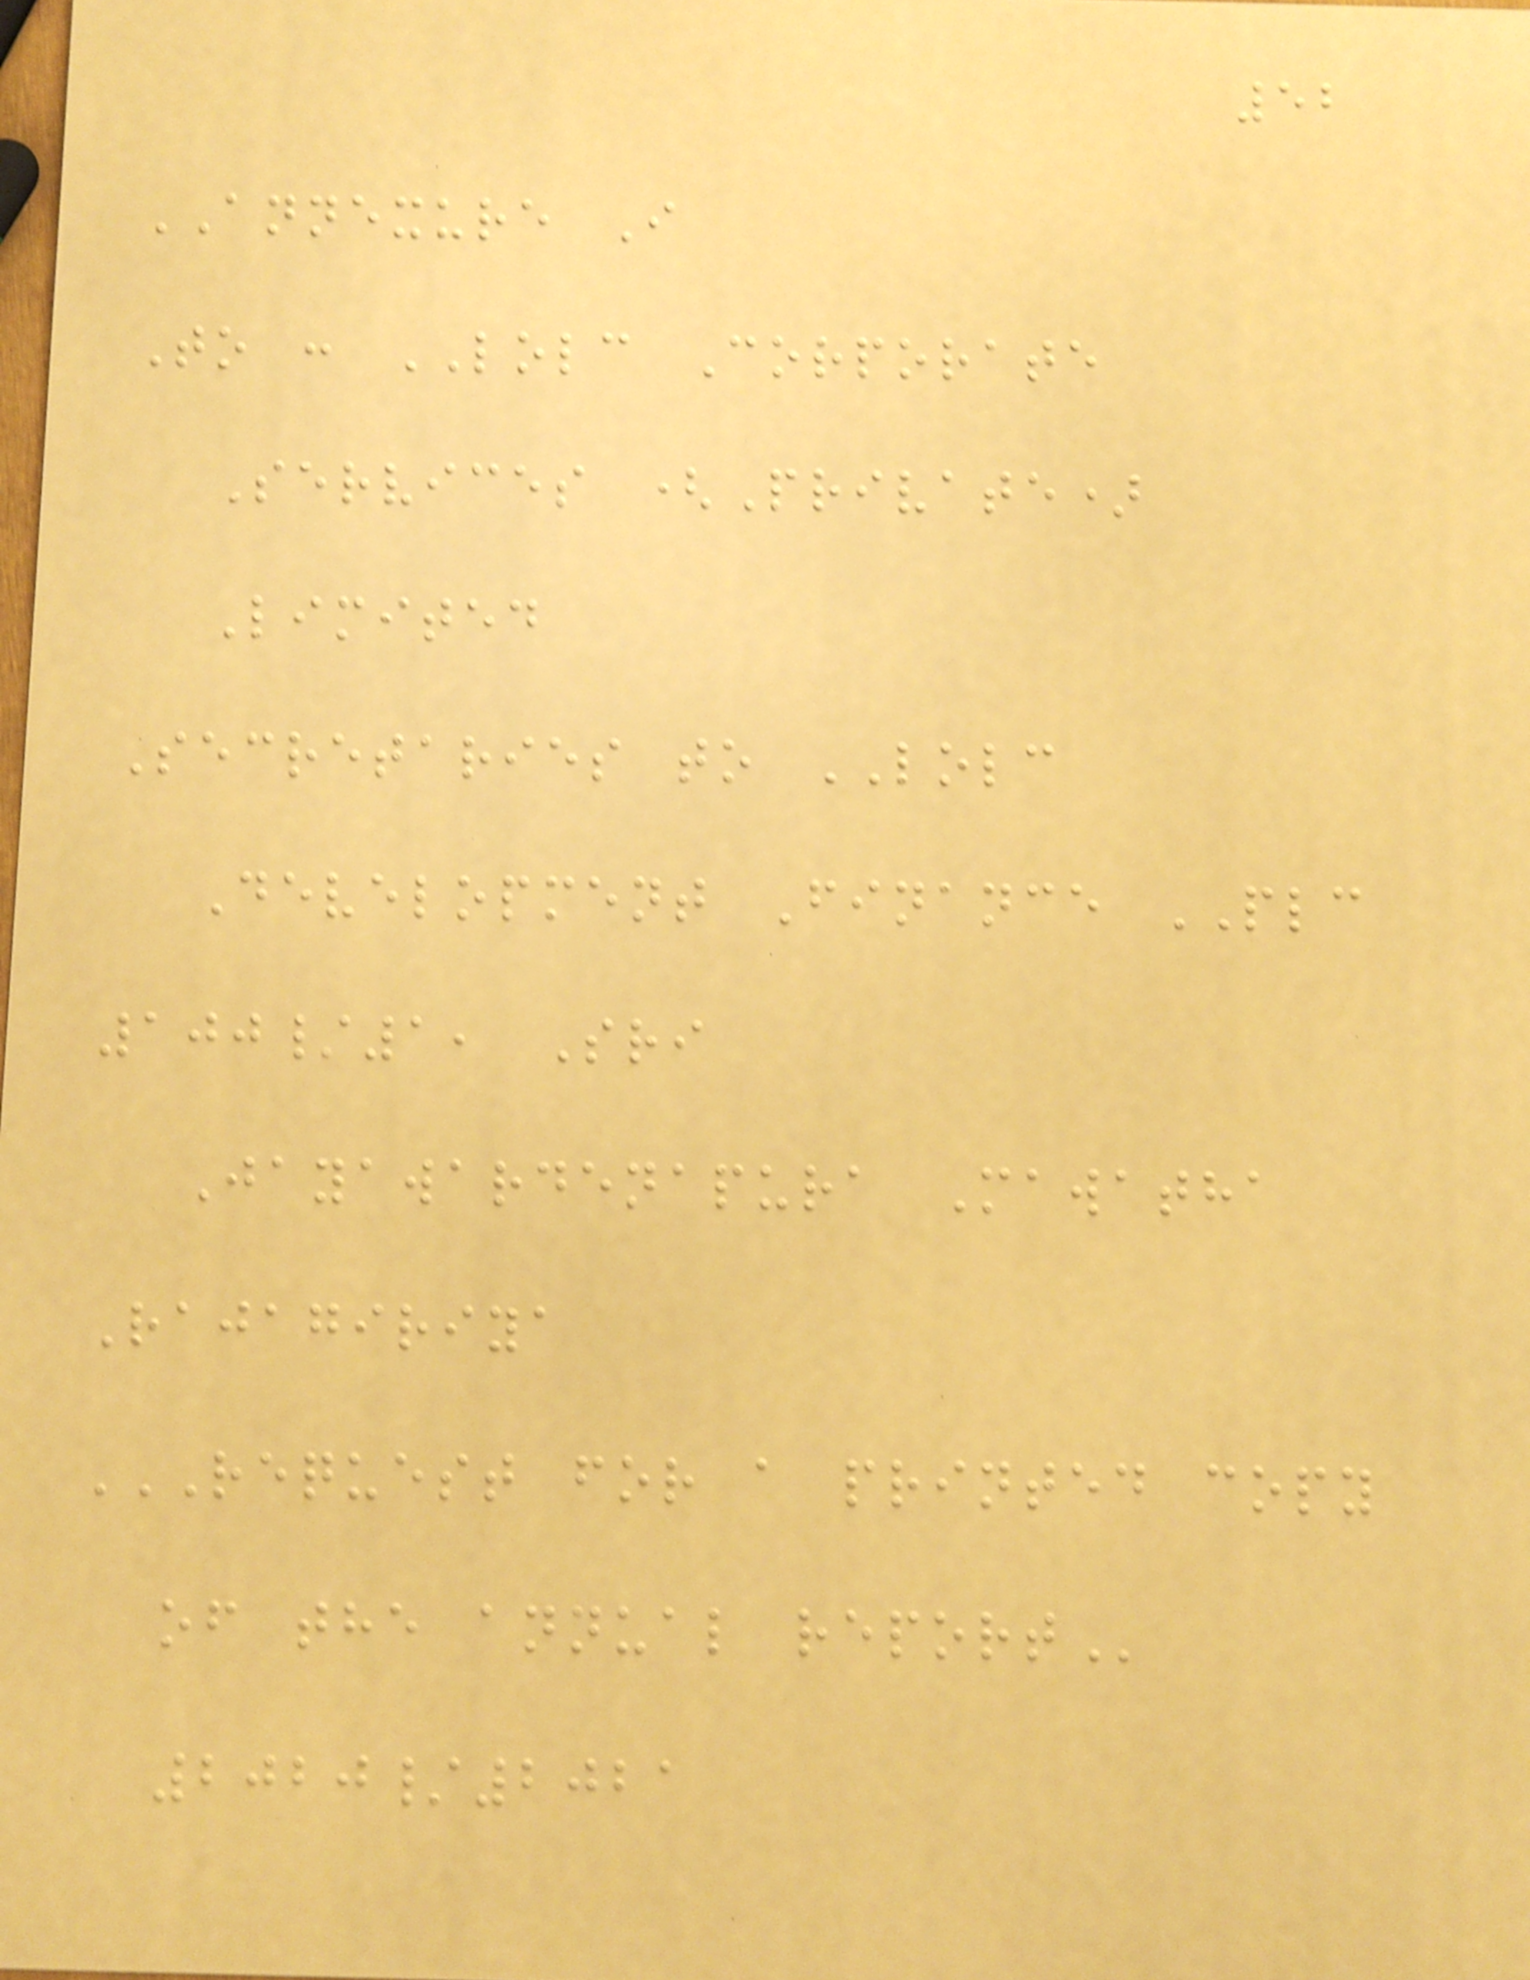52
ANNEXURE I
To : LOLC Corporate
Services (Private)
Limited
Secretaries to LOLC
Development Finance PLC
100/1, Sri
Jayawardenapura Mawatha
Rajagiriya
REQUEST FOR A PRINTED COPY
OF THE ANNUAL REPORT
2020/2021
